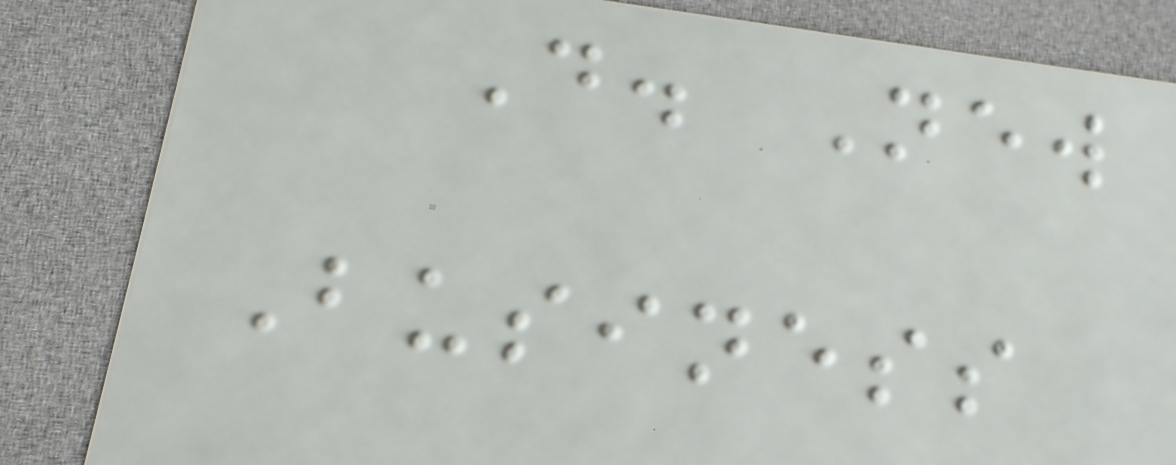D. New
Business
